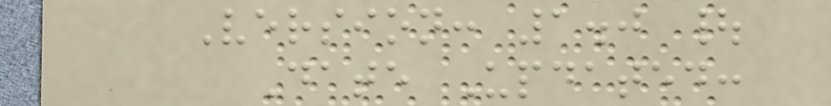Version: 1.0 |
Date Updated:
